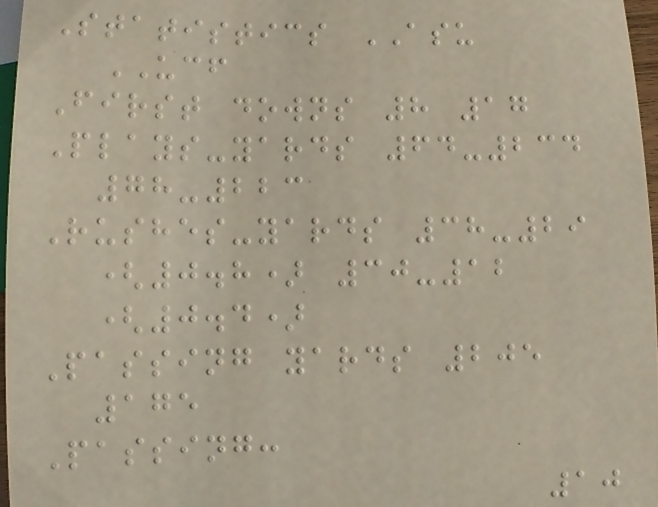Statistics ASU
UCF
First downs 8 17
Plays-yards 64-234
78-223
Rushes-yards 38-29
(0.8) 30-12
(0.4)
Passing yards 205
175
Passing:
10
